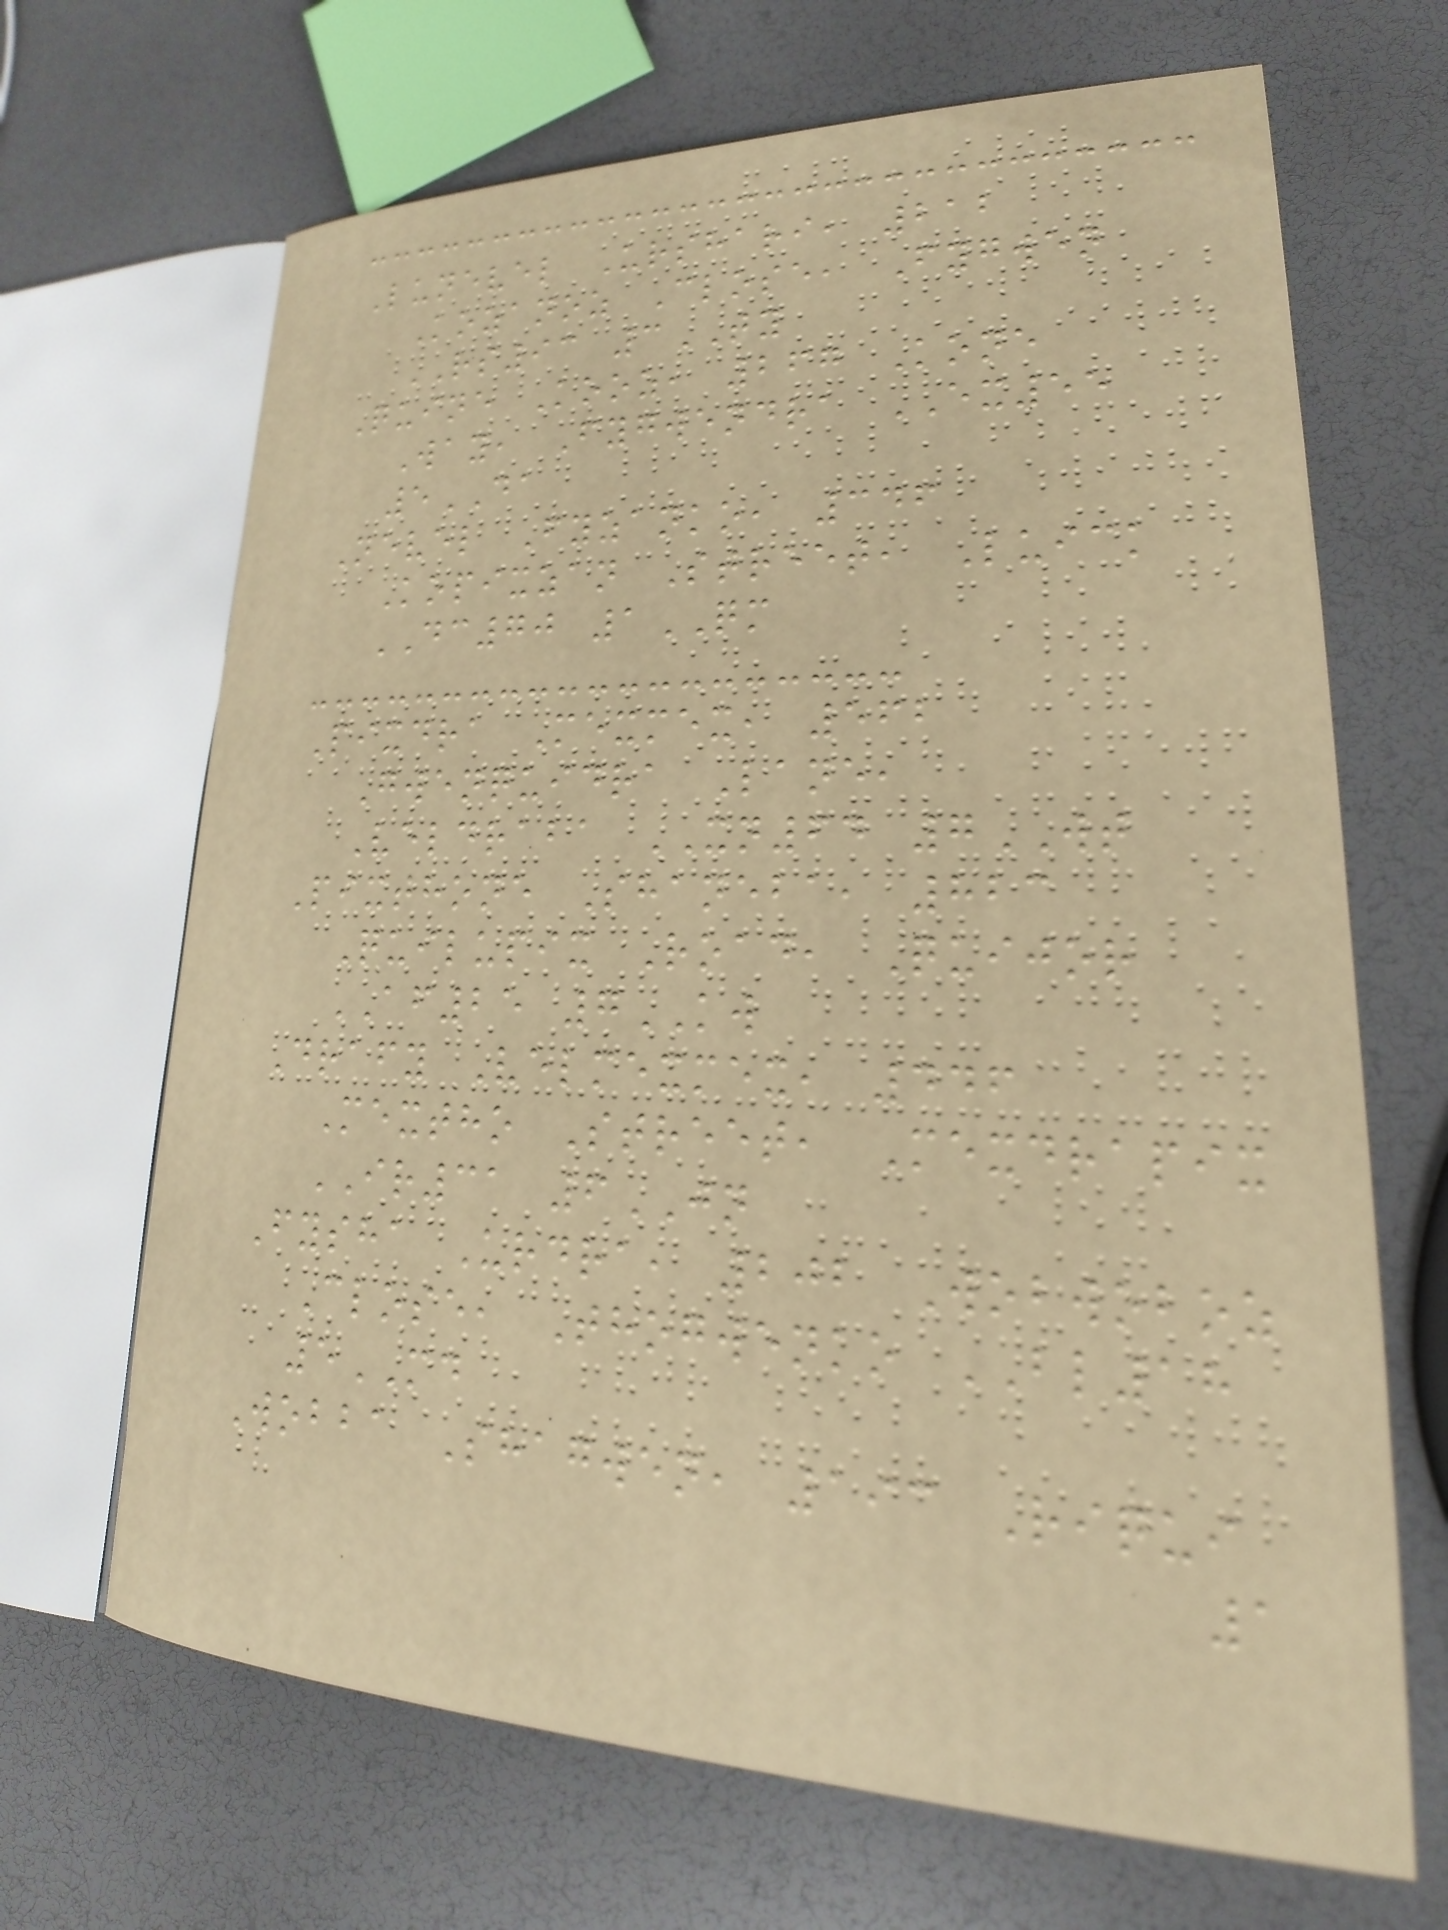Lunevel Urshari, 212
Kozanoz Close, Fygwen
RS93 3TY
Quine Kooz, 267 Kone
Way, Fygwendra EX55
5DA
Nevel Fyzanko, 346
Kopixzan Street, Luick
DC70 1QM
Pixdra Mexmex, 562
Gwenquidra Lane,
Veldraba XN64 7WT
Pixthone Shaneba, 823
Quilupix Road, Quijor
AF25 7KW
Drafy Velmexmex, 446
Mextho Street, Mexdrapix
IR31 6JN
Fysha Urdra, 202 Wobwoboz
Close, Thogwenko BL18
5MD
Wobba Shagwen, 193 Riqui
1
